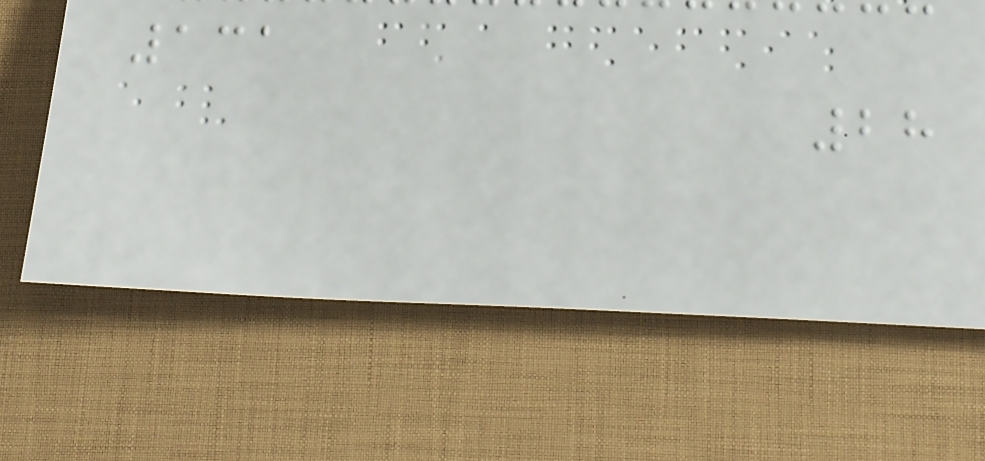131
28
